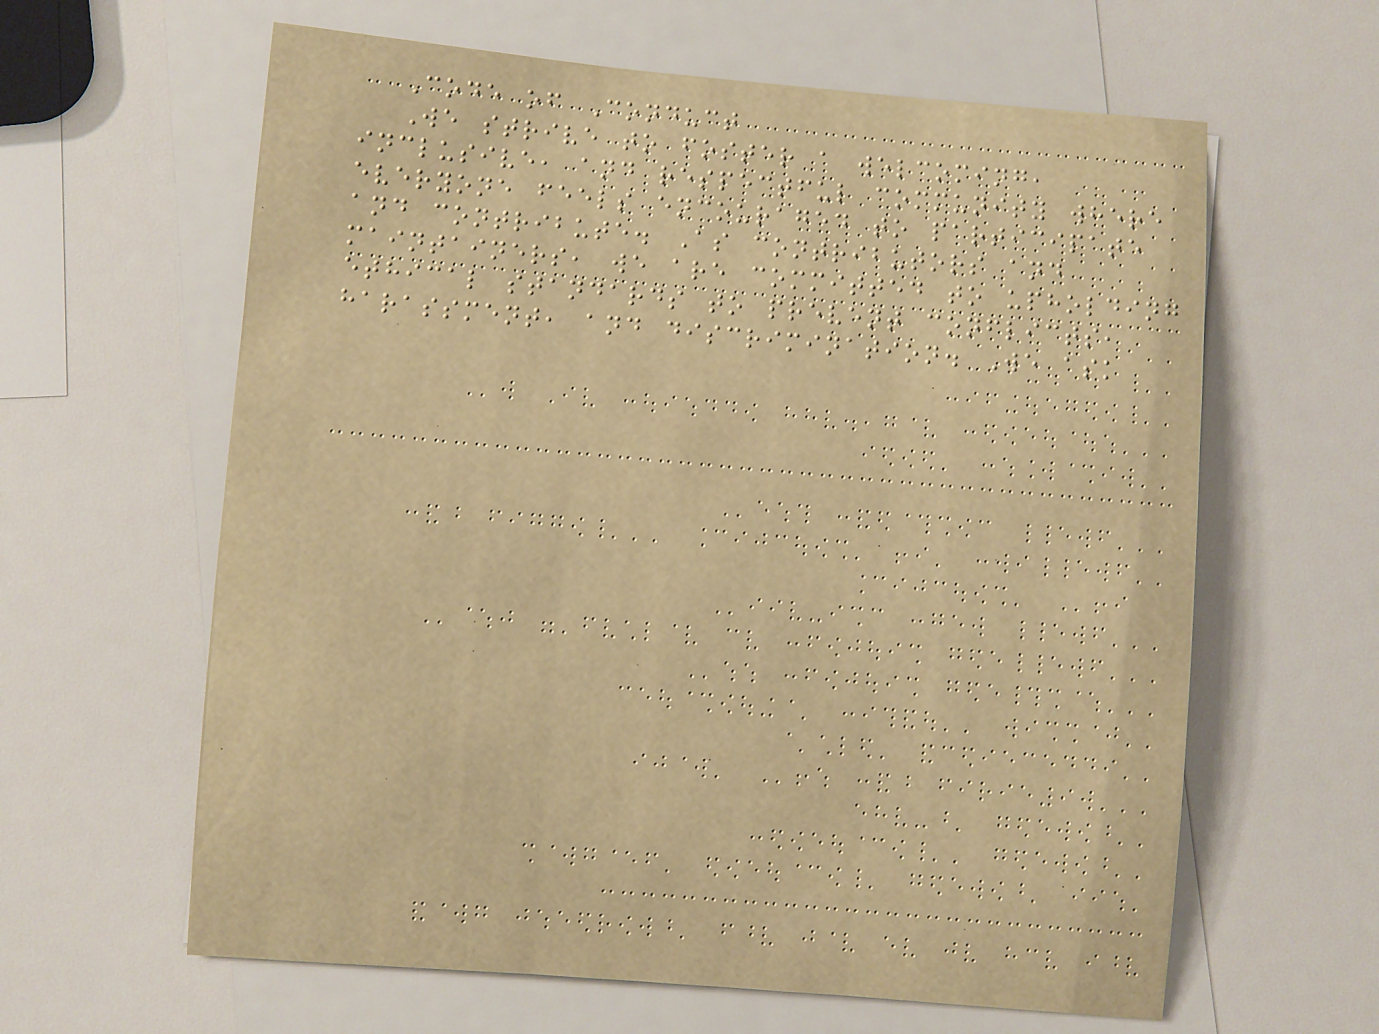Code of Conduct
We strive to foster a welcoming,
inclusive, and respectful community where
everyone feels encouraged to participate
and contribute. As contributors and
maintainers, we are committed to upholding
ethical standards to prevent conflicts,
harassment, and discrimination. We ask
